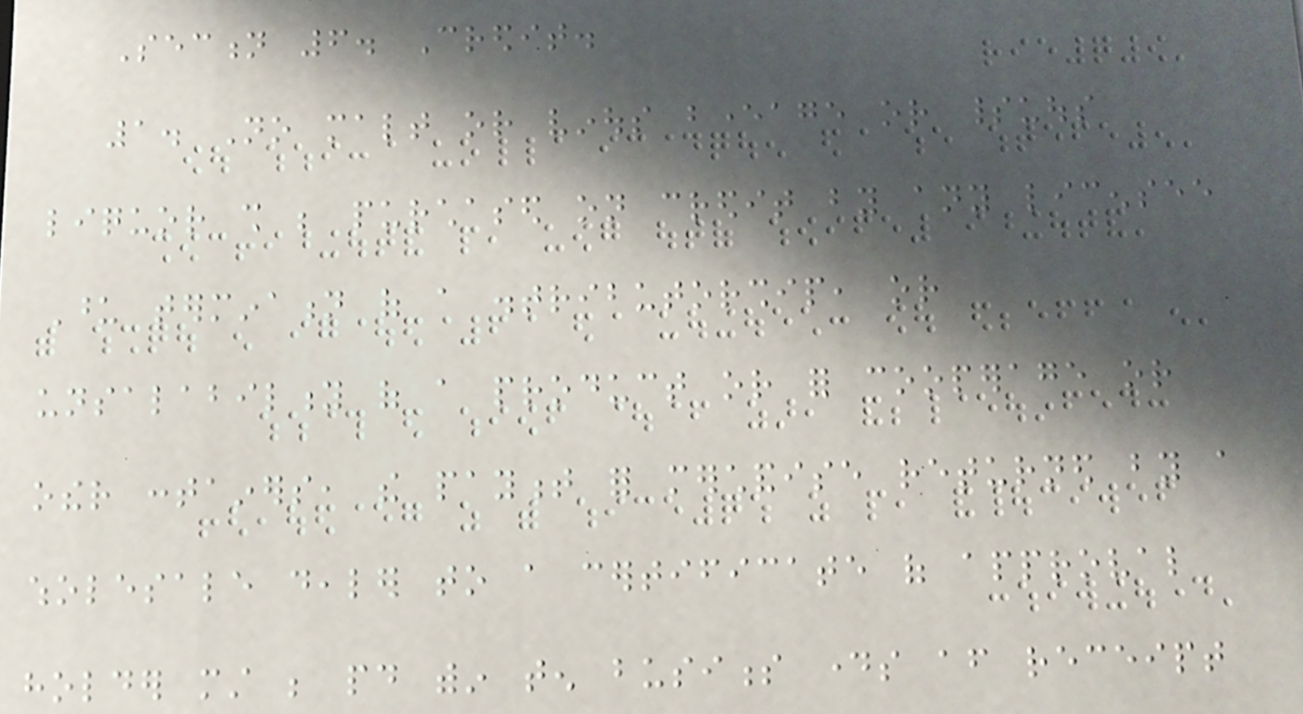Section 6. Credit.
1. No malt or vinous beverage or spirituous
liquor shall be purchased on credit by any licensee
Upon termination of a distributorship, or
unsalability of a product or for cooperage or
other containers, the payment for merchandise returned by a
wholesale dealer to a certificate of approval
holder must be paid within ten business days after receipt
